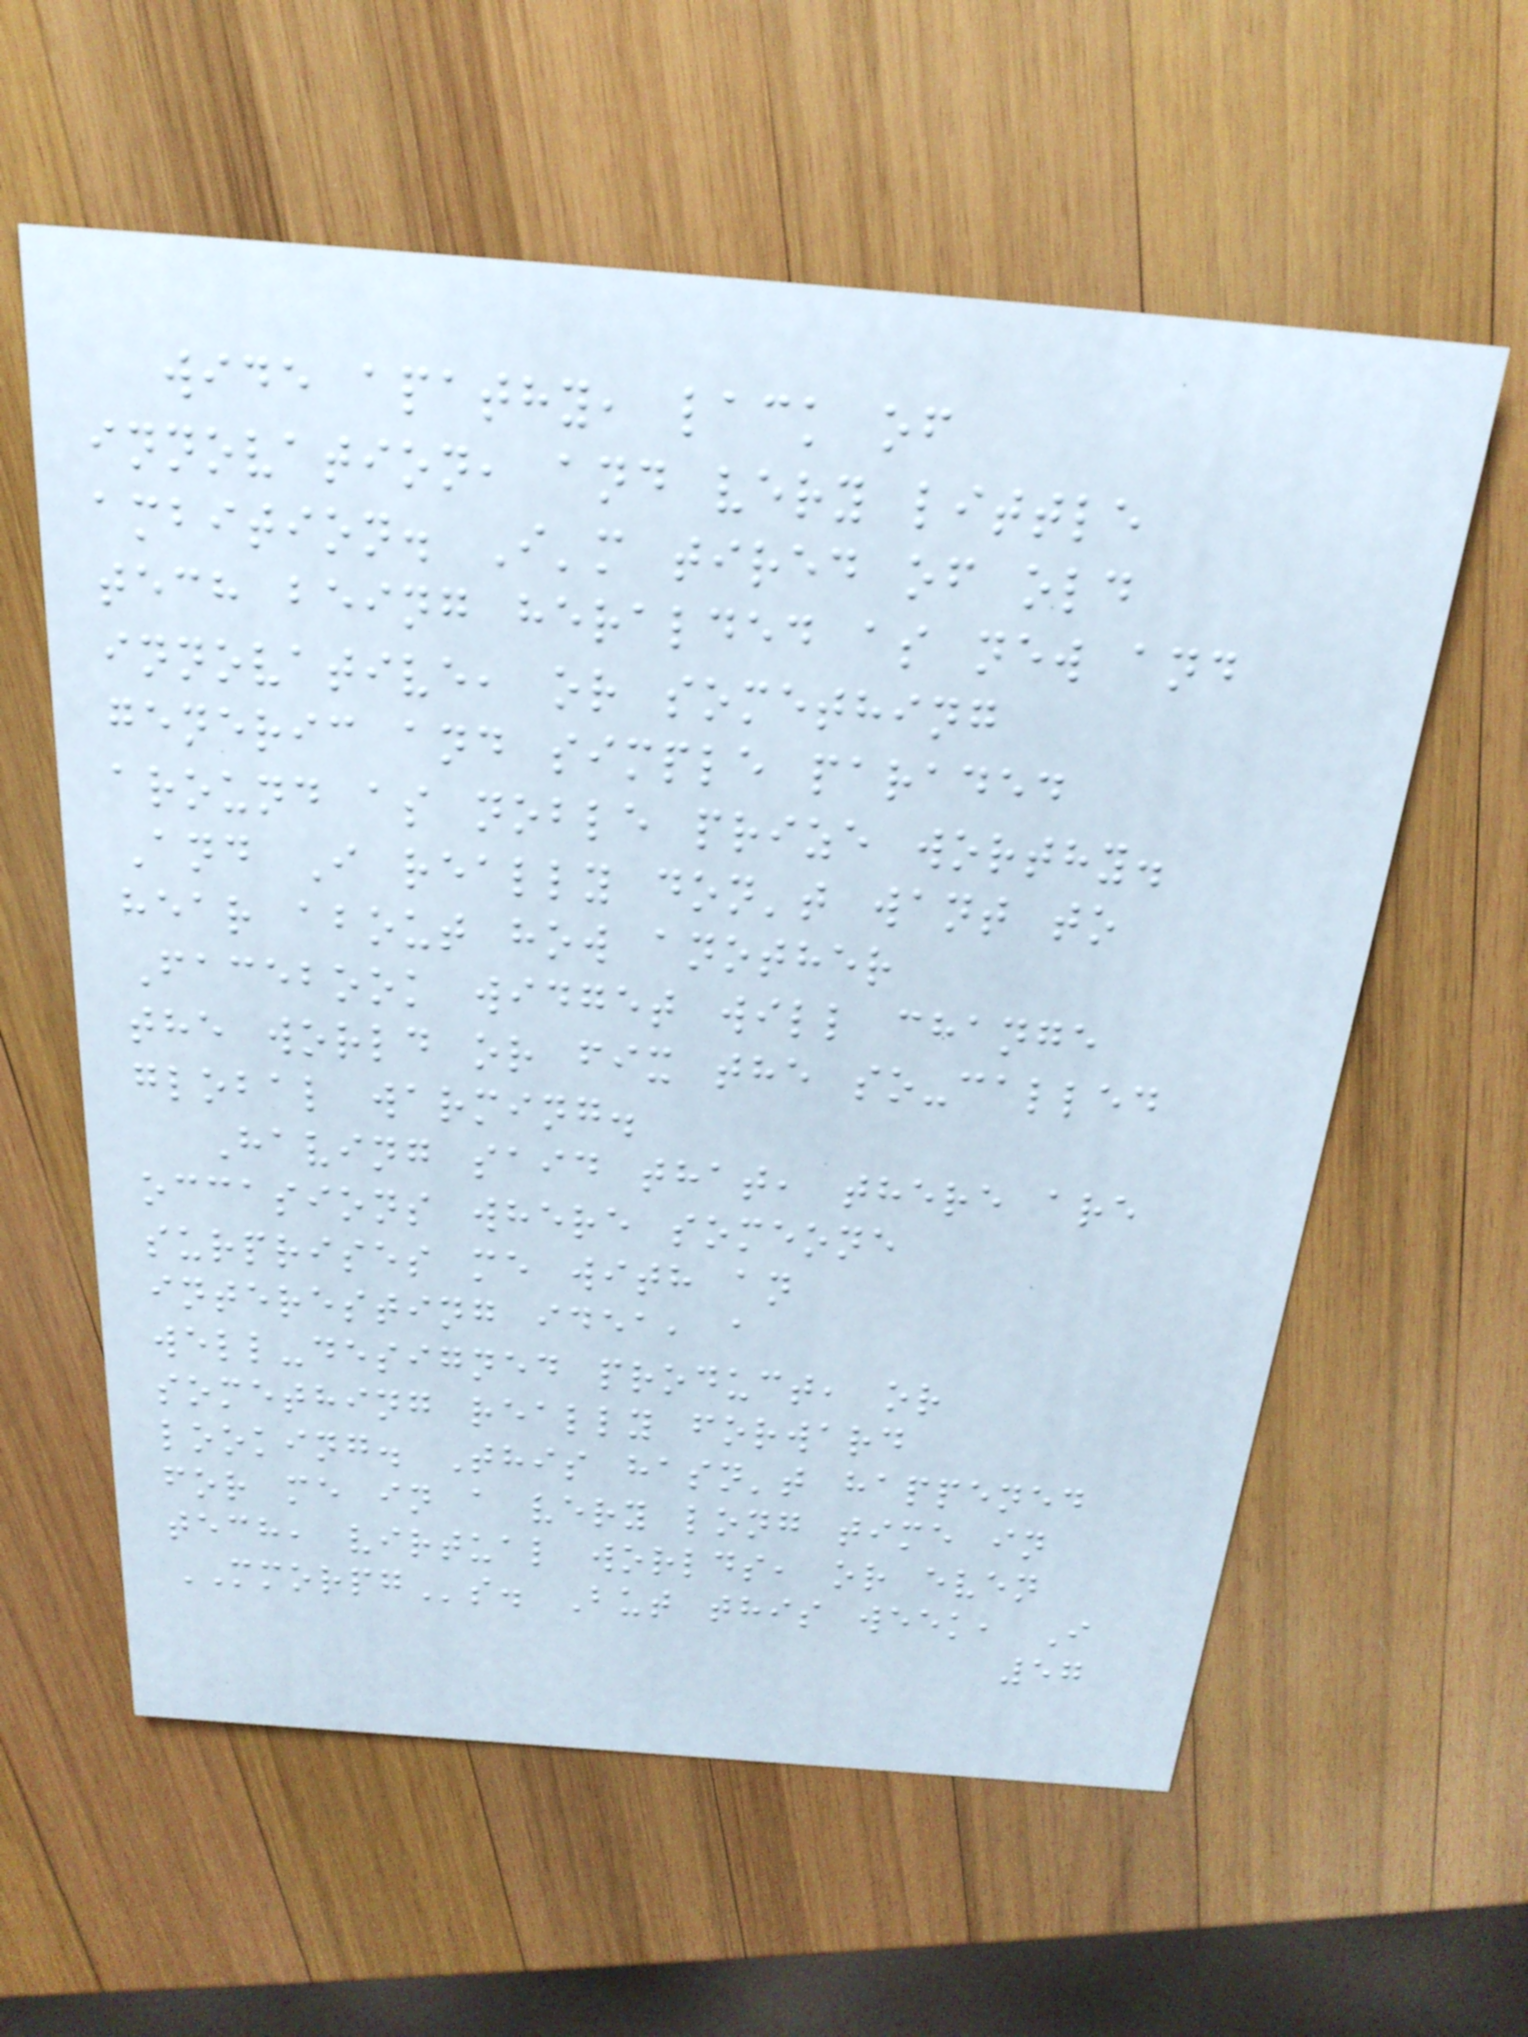wide apathy, lack of
innovation, and very little
ambition. I'm tired of old
tech being heralded as new and
innovative, or something
generic and simple paraded
around as noble prize worthy.
And I really don't want to
hear about how another
Facebook widget will change
the world or fix the so-called
global warming.
Having said that, there are
occasions where someone
surprises me with an
interesting idea, a
well-designed product, or
something really forward
looking. This hasn't happened
for me in a very long time in
tech, virtual worlds, or even
MMORPGs. But this week, I
57
